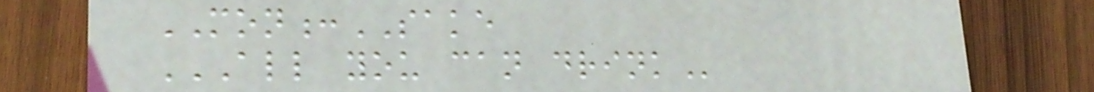MON:SAKE
ALL YOU CAN DRINK
